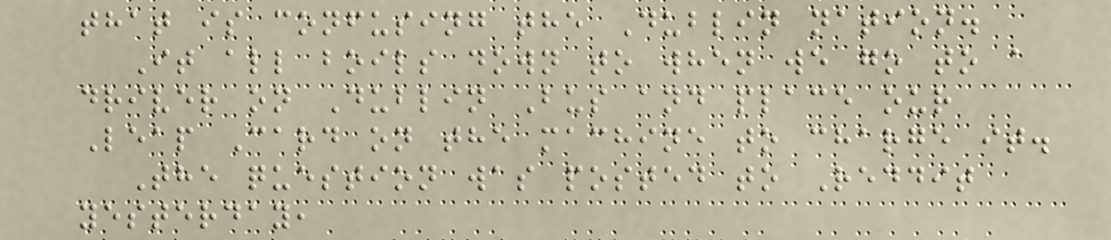that is confusing the Dublin nation.
It all boils down to when we go to a
driver on Dublin Bus and place our
Leap Card on the machine to charge it.
The question was posted to Reddit
yesterday,
